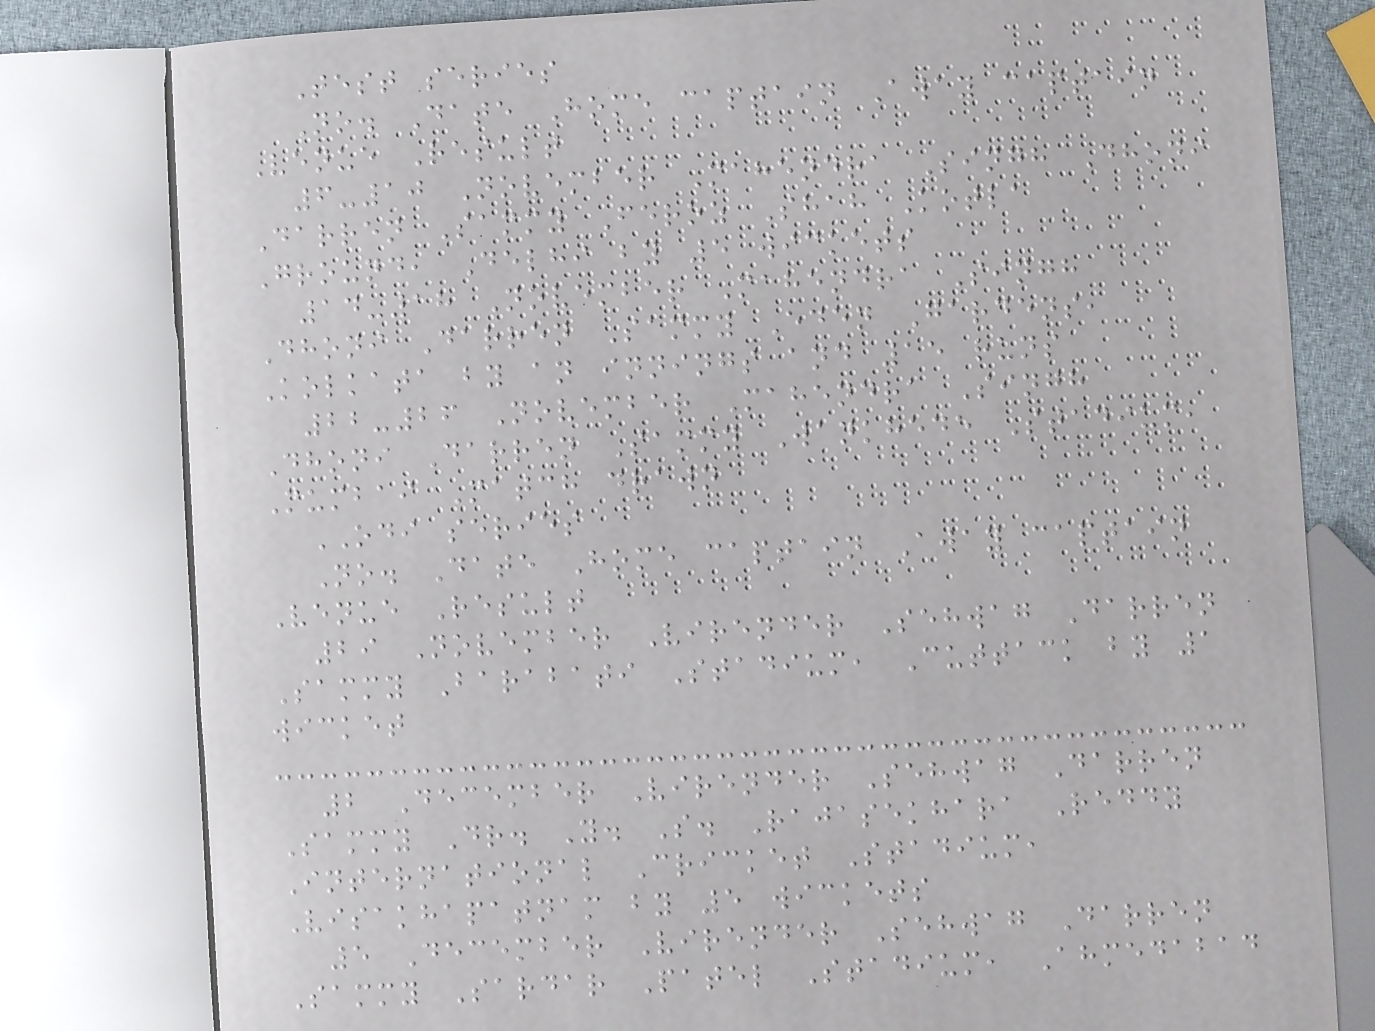Test series
No. Date Home captain Away captain
Venue Result
6-10 November Mahendra Singh Dhoni
Darren Sammy Feroz Shah Kotla
Ground, Delhi by 5 wickets
14-18 November Mahendra Singh
Dhoni Darren Sammy Eden Gardens,
Kolkata by an innings and 15 runs
22-26 November Mahendra Singh
Dhoni Darren Sammy Wankhede Stadium,
Mumbai Match drawn
ODI series
No. Date Home captain Away captain
Venue Result
29 November Virender Sehwag Darren
Sammy Barabati Stadium, Cuttack by 1
wicket
2 December Virender Sehwag Darren
Sammy Dr. Y. S. Rajasekhara Reddy
International Cricket Stadium,
Visakhapatnam by 5 wickets
5 December Virender Sehwag Darren
Sammy Sardar Patel Stadium, Ahmedabad
